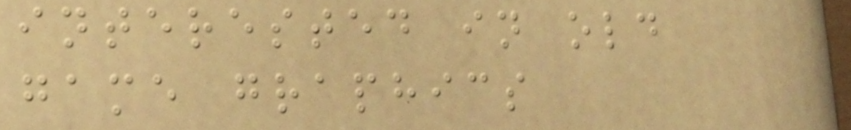interested in old
game graphics
